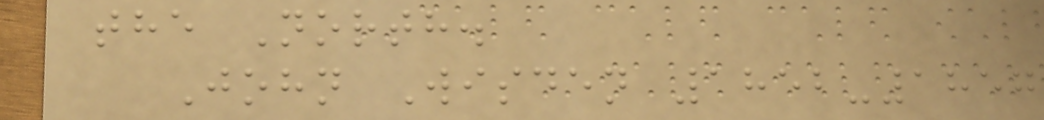the North.
John Wisden 1852-1857
